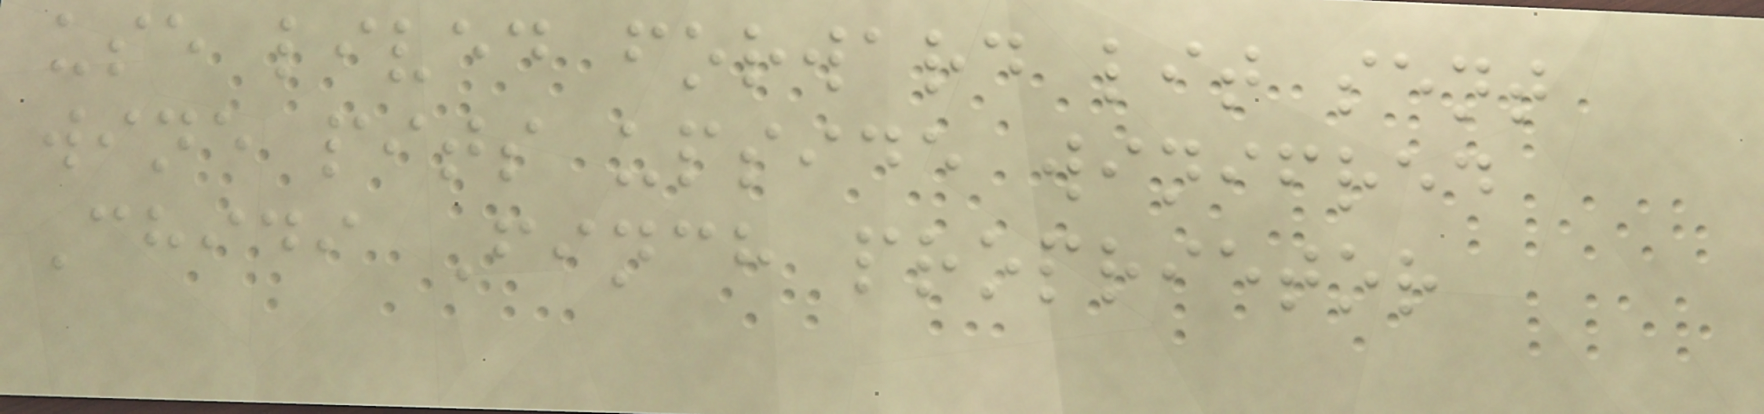use lived forward lit sent
wine pits upside winifred
Chidi Finch proprietor
